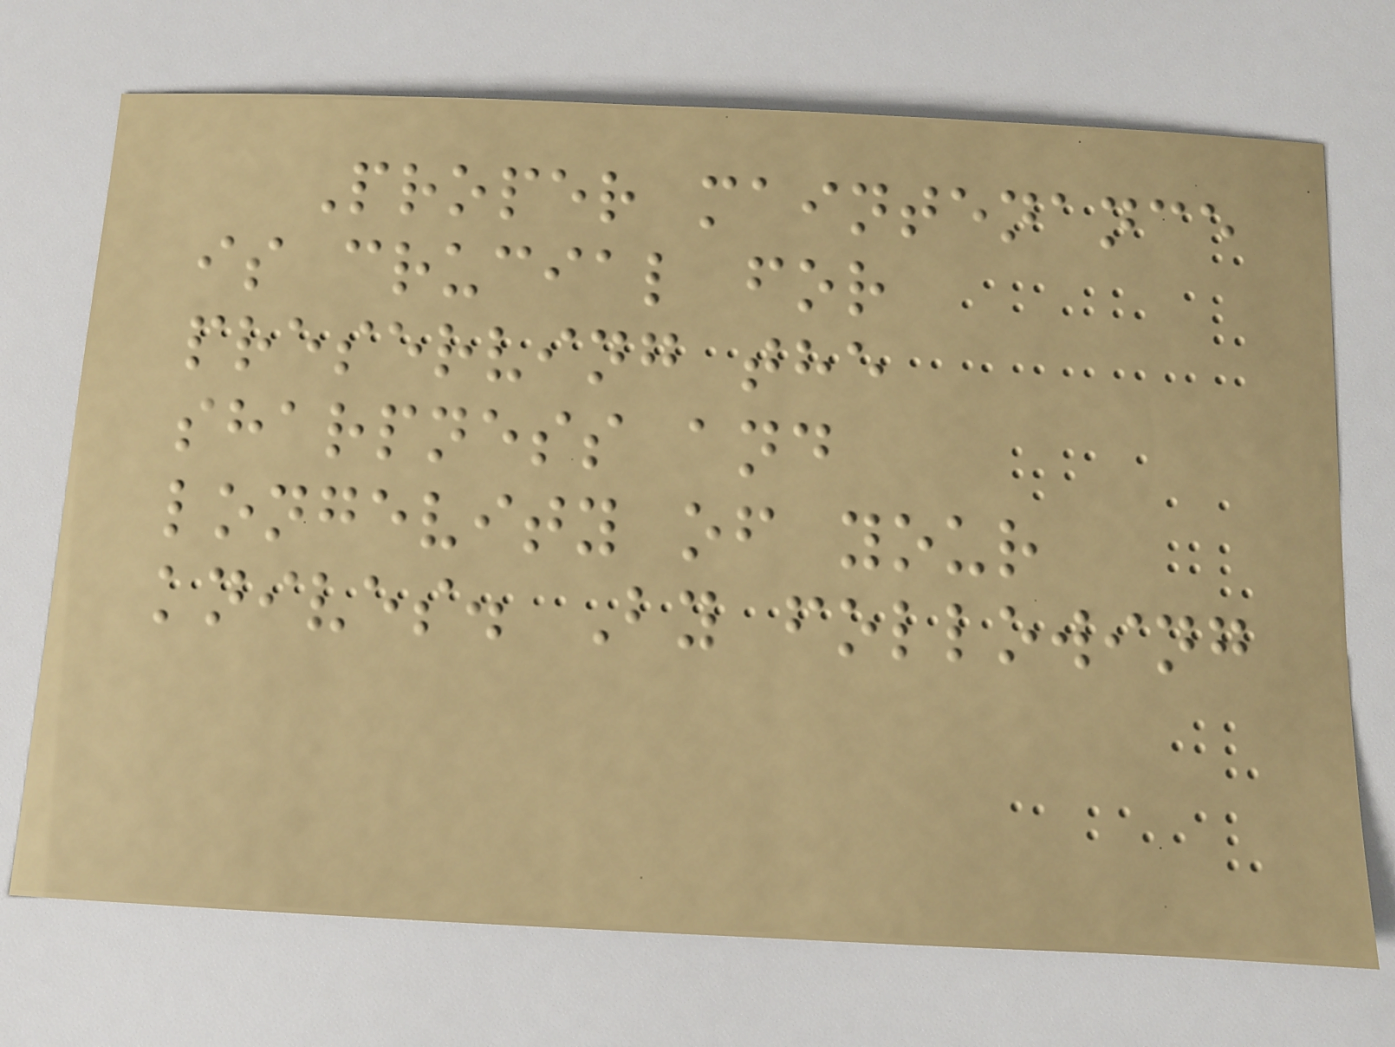Proper maintenance
is crucial for
preserving the
sharpness and
longevity of your
knives. By following
